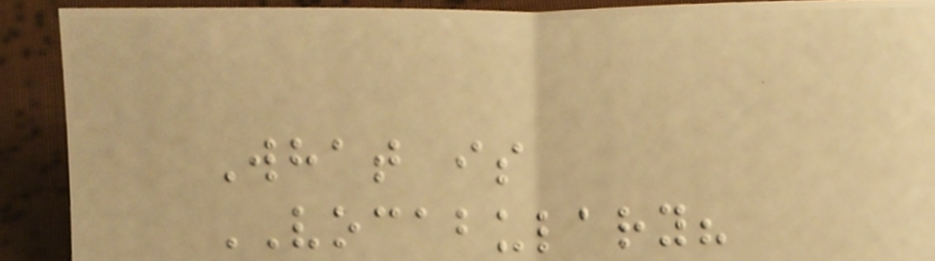What is
VOCABULARY?
